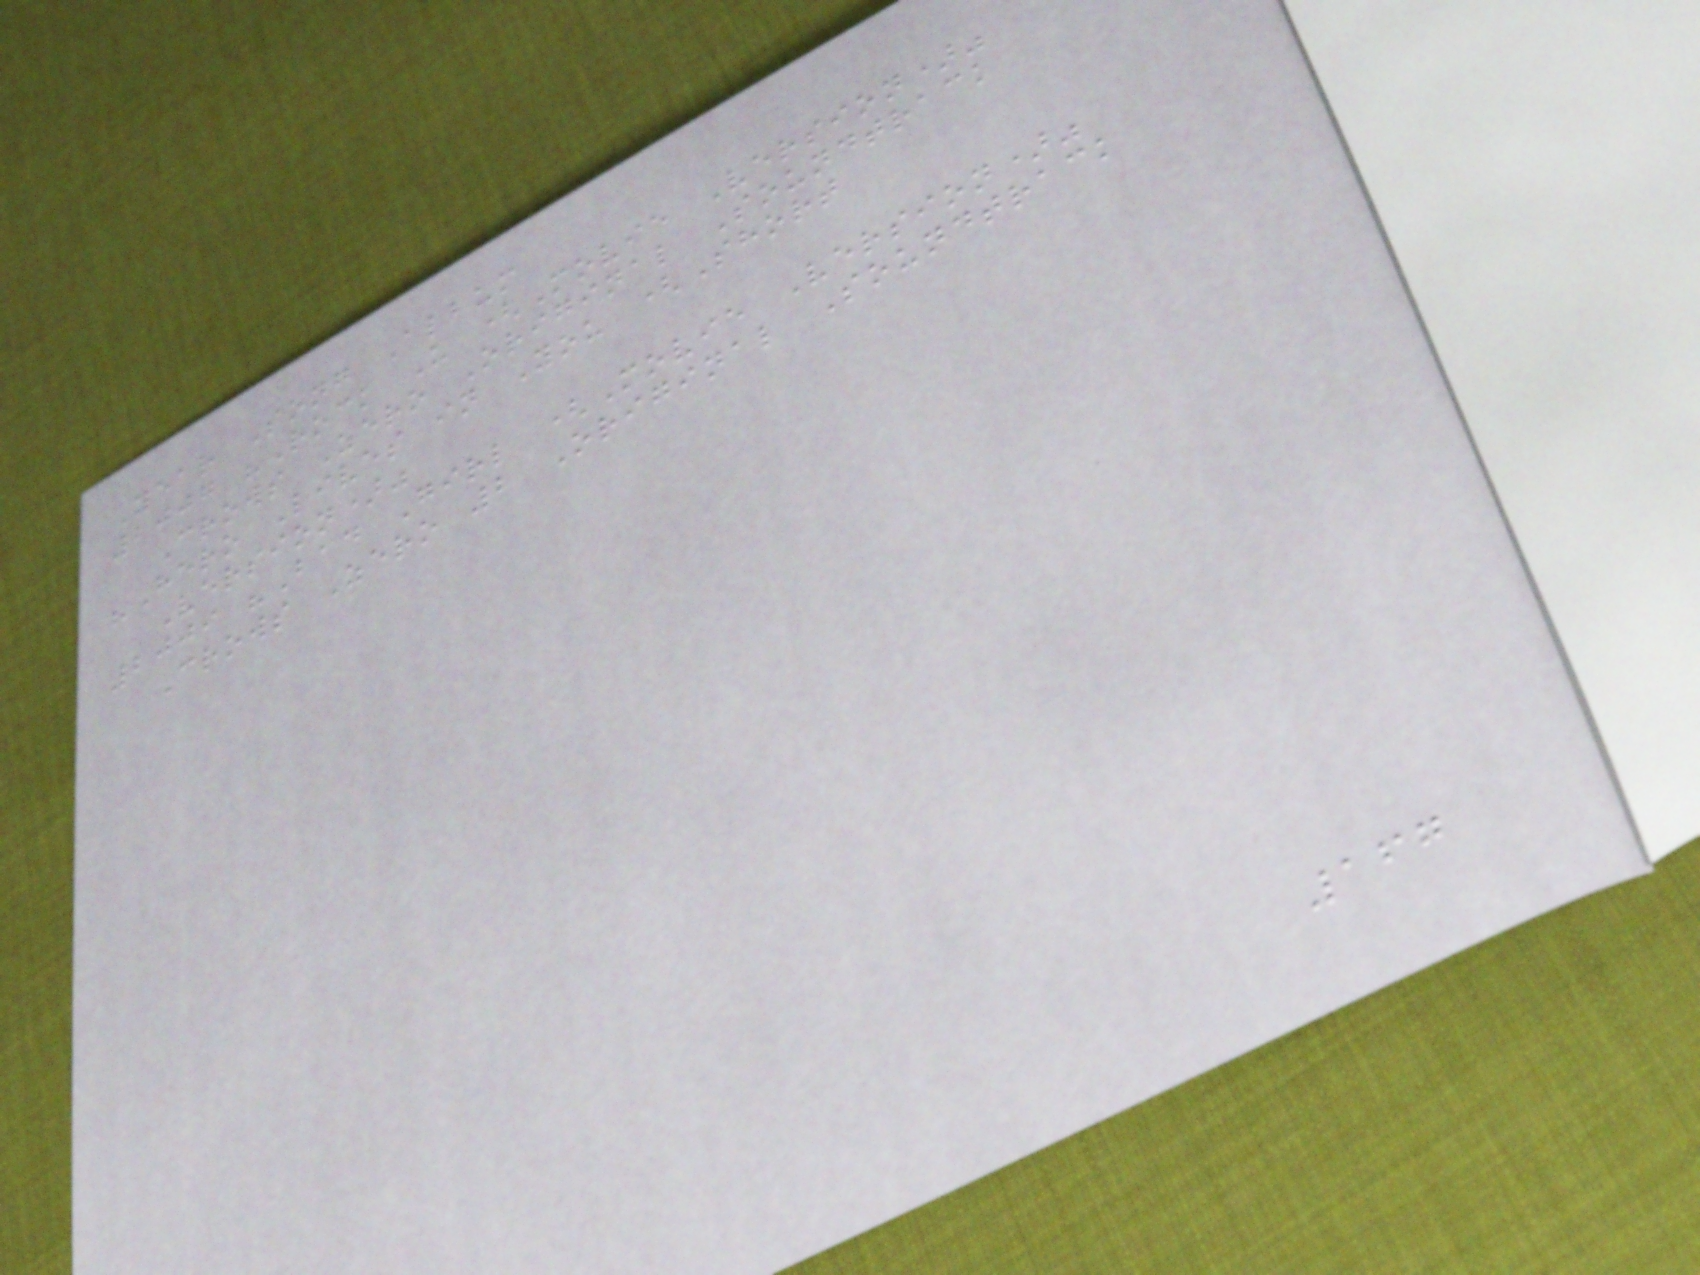Year Song Album
2007 "Rock U (Movie Version)"
Crows Zero Original Soundtrack
"Hero Lives in You (Short
Version)"
2009 "Bad Girl (Movie Version)"
Crows Zero 2 Original Soundtrack
167
